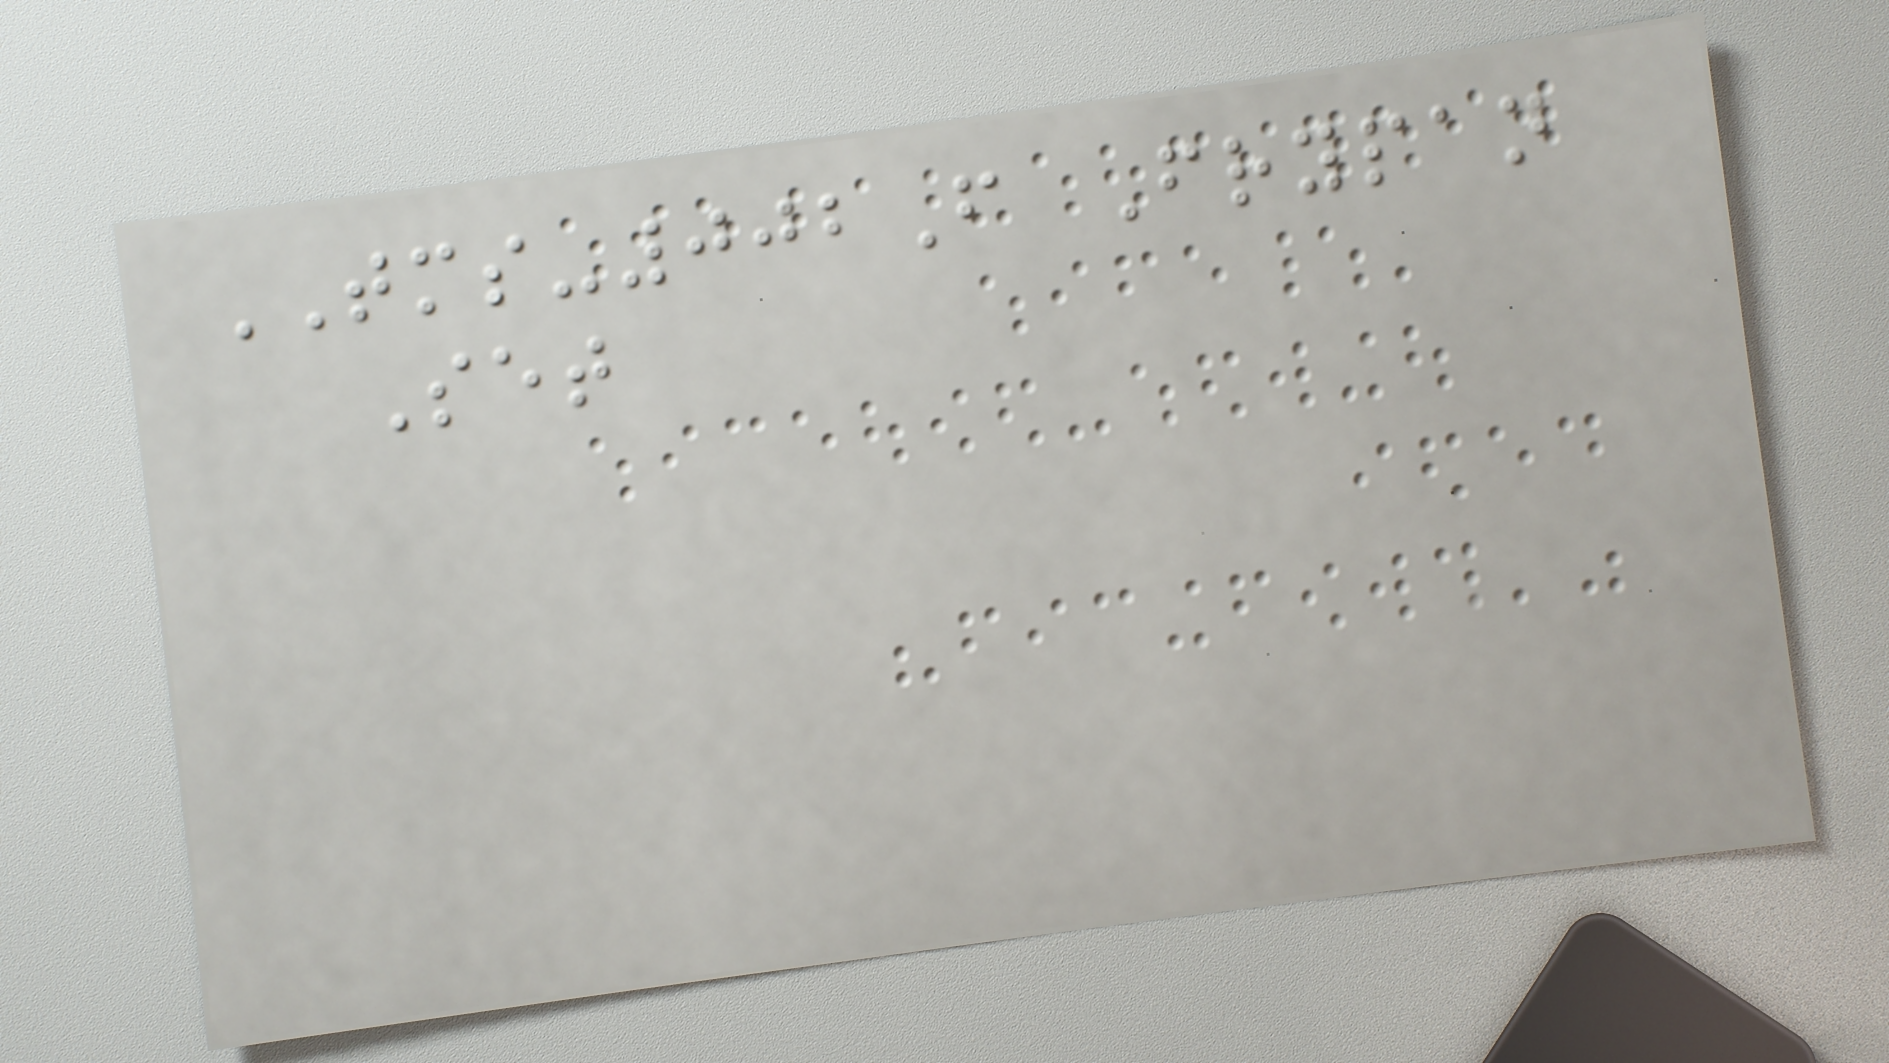TMS-002F Frypan
Set
